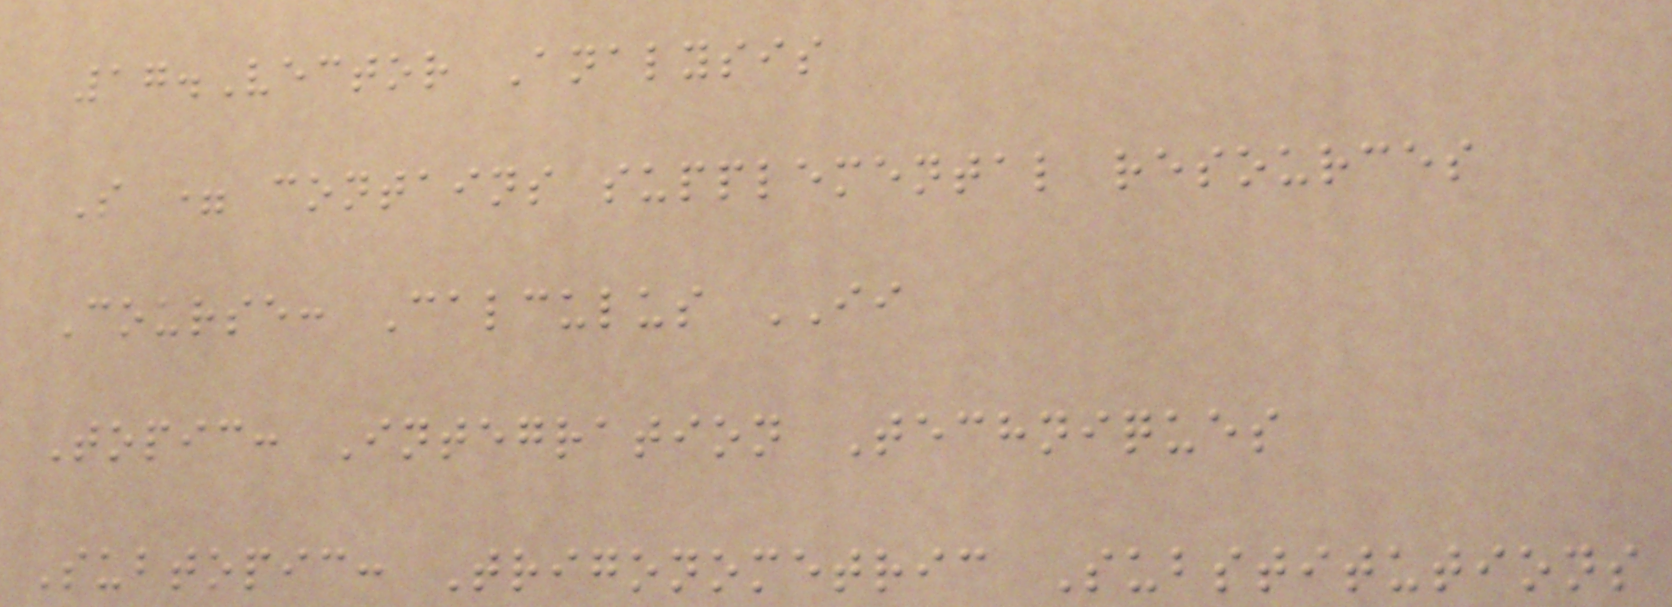17.Vector Analysis
S = contains supplemental resources
Course: Calculus II
Topic: Integration Techniques
Subtopic: Trigonometric Substitutions
